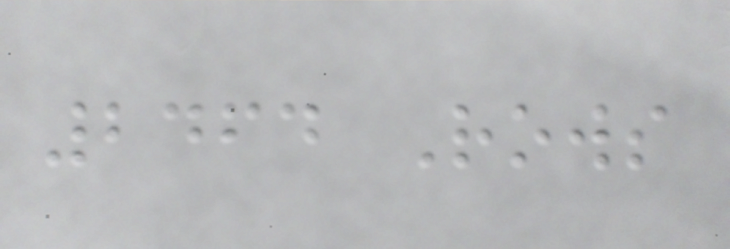2464 Rows
